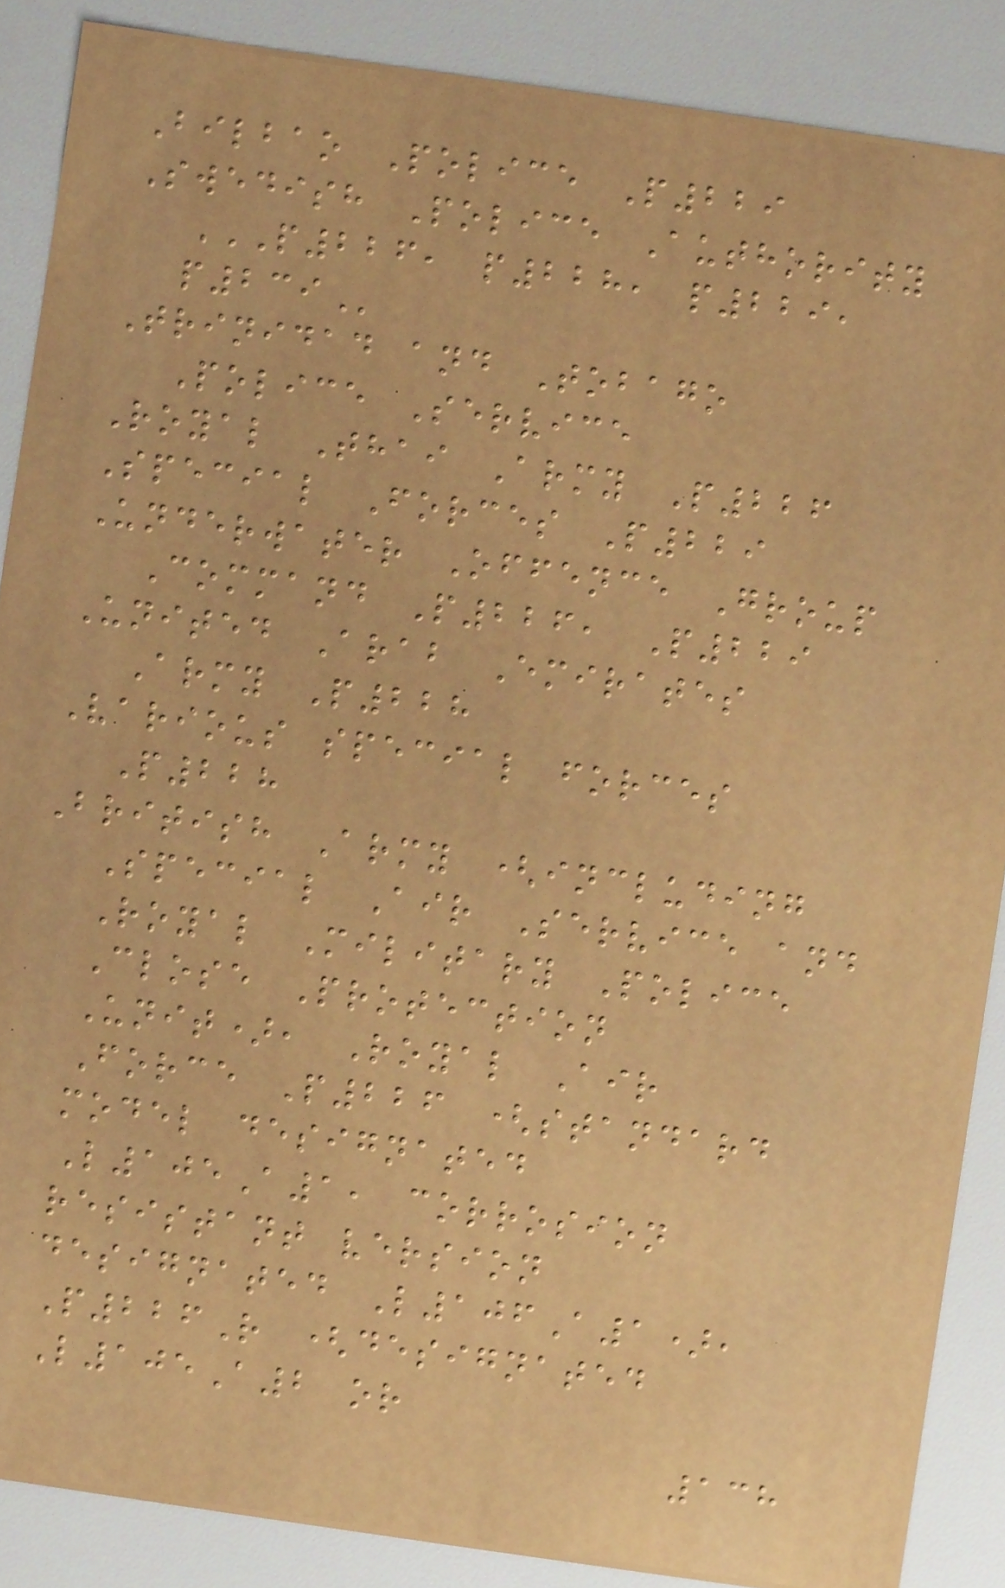Bilbao Police P229
Swedish Police Authority
P226, P228, P229,
P239
Trinidad and Tobago
Police Service
Royal Thai Army P226
Special Forces P229
Underwater Offence Group
Command P226, P229
United Arab Emirates
Army P228
Various special forces
P228
British Army (including
Special Air Service and
Royal Military Police
Close Protection
Unit), Royal Air
Force P226 (standard
model designated
L105A1, corrosion
resistant version
designated L106A1),
P226R (designated
L105A2 or
138
